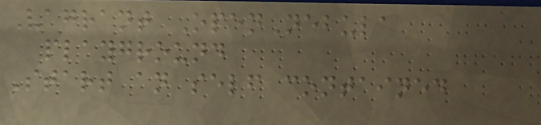Vagrant OpenNebula
playground
Start an self contained
